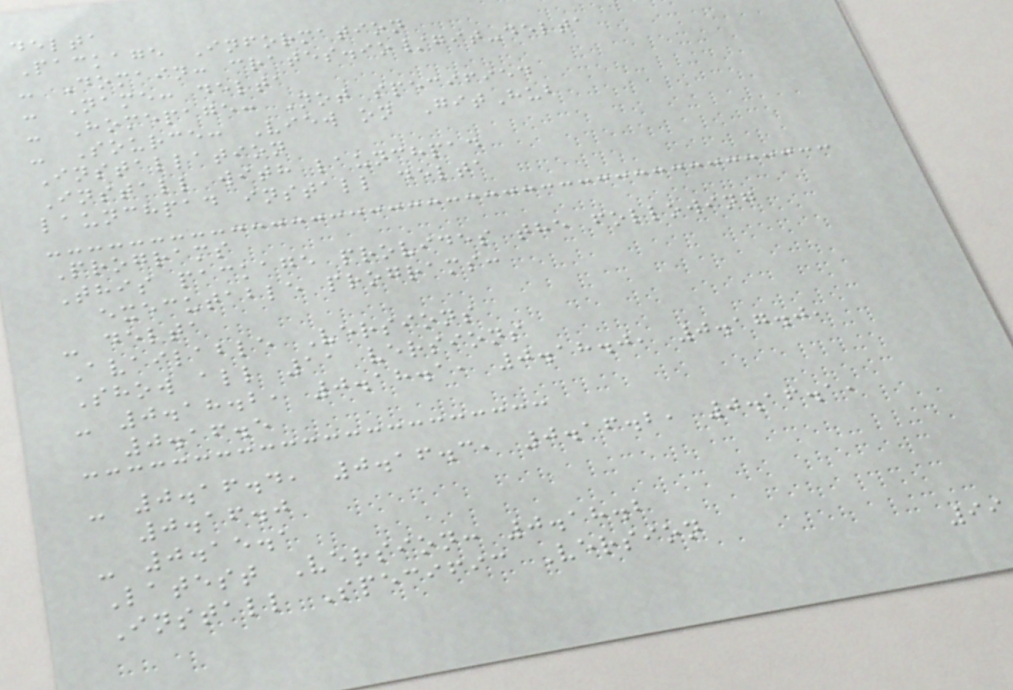delta
Package Information
- Domain: crates.io/git-delta
- Name: delta
- Homepage: Not specified
- Source: View on GitHub
Installation
Install with launchpad
launchpad install delta
Programs
This package provides the following
executable programs:
- delta
Available Versions
Show all 11 versions
- 0.18.2, 0.18.1, 0.18.0, 0.17.0,
0.16.5
- 0.16.4, 0.16.3, 0.16.2, 0.16.1,
0.16.0
- 0.15.1
Latest Version: 0.18.2
Install Specific Version
99
